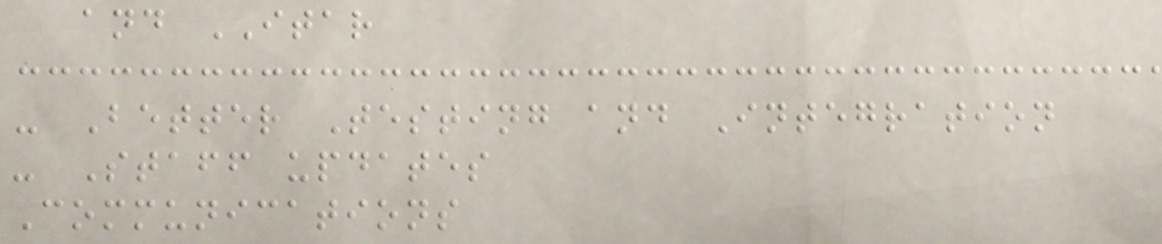and ITAR
- Better Testing and Integration
- Staff updates
Communications
